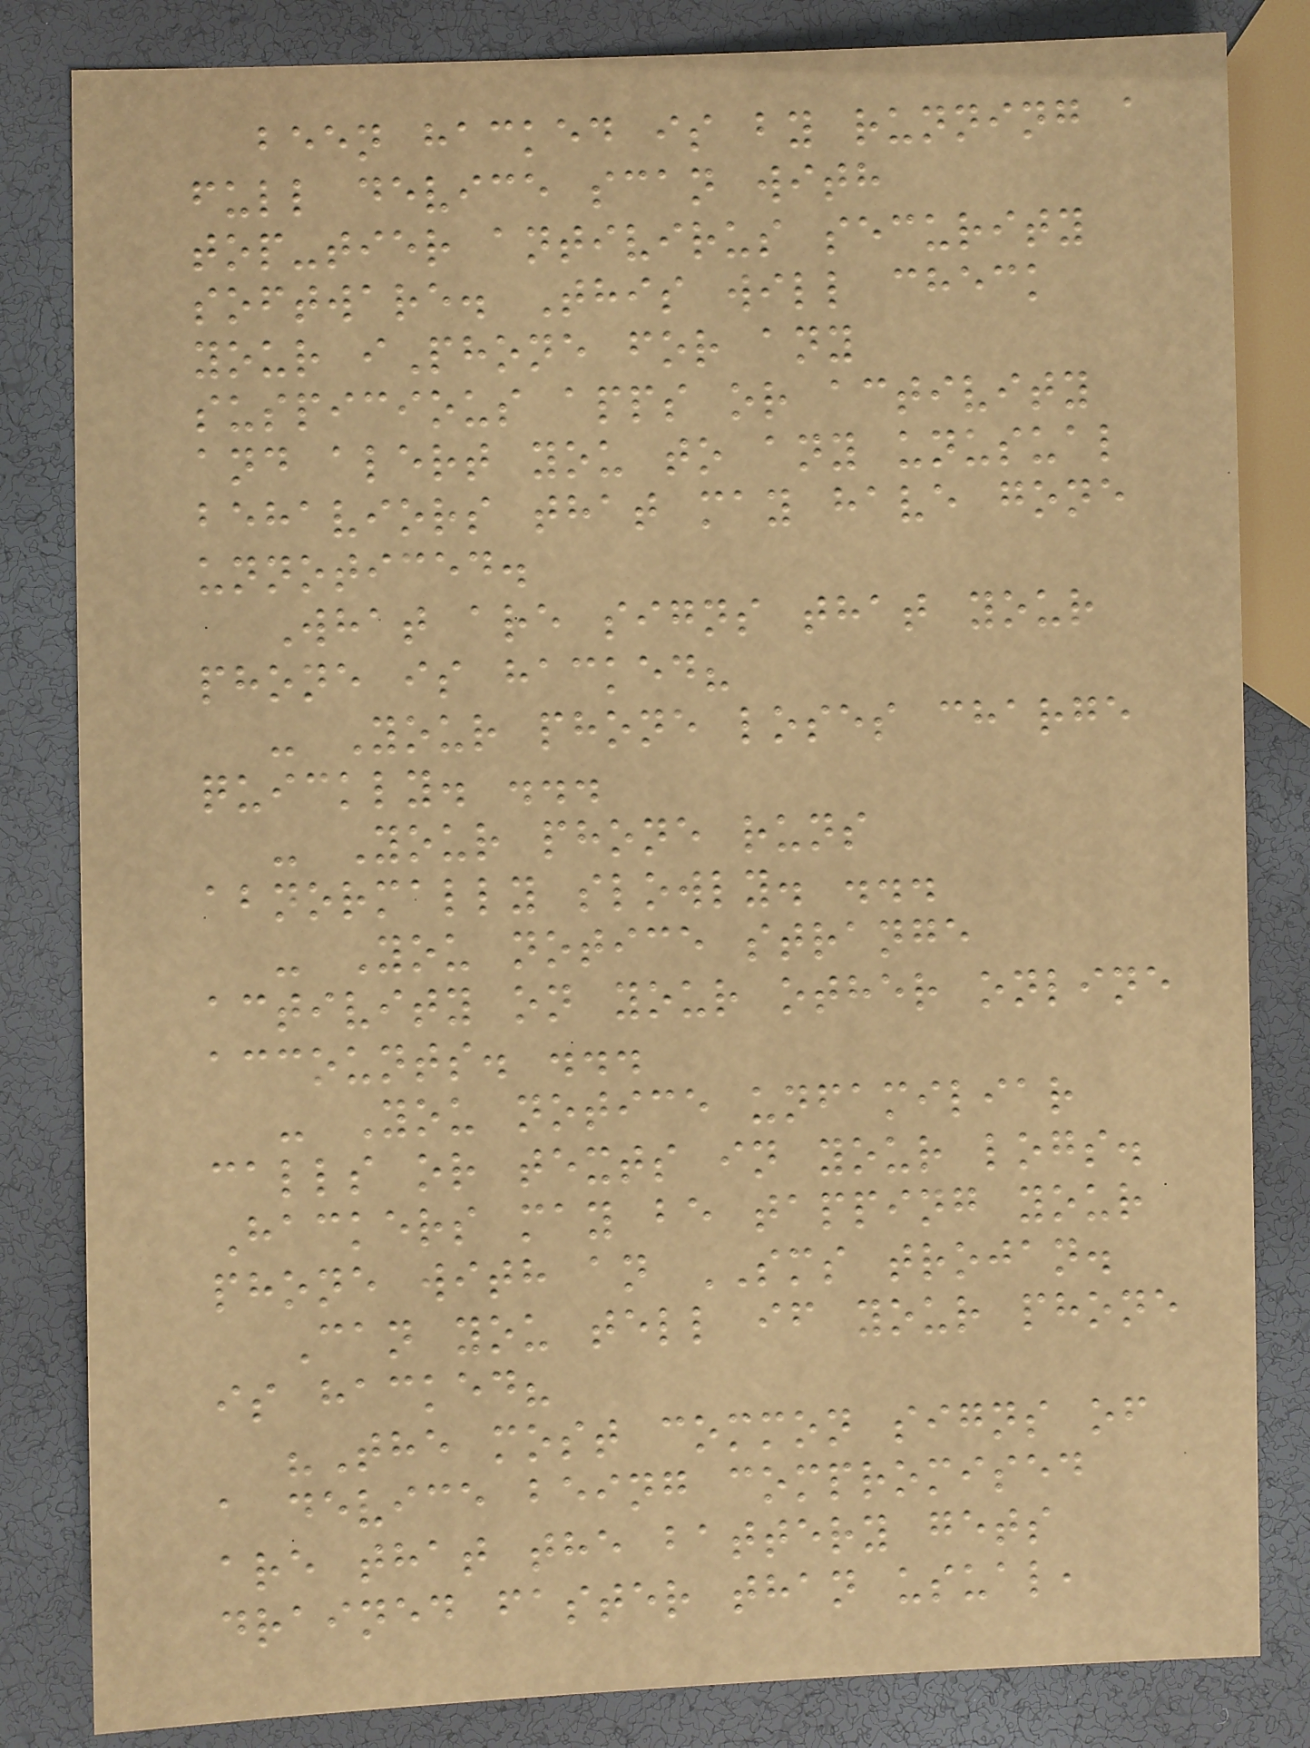been hacked is by running a
full device scan with
top-tier antivirus security
software. This will check
your iPhone for any
suspicious apps or activity
and alert you to any unusual
behaviors that may have gone
unnoticed.
What are signs that your
phone is hacked?
- Your phone loses charge
quickly. ...
- Your phone runs
abnormally slowly. ...
- You notice strange
activity on your other online
accounts. ...
- You notice unfamiliar
calls or texts in your logs.
Hackers may be tapping your
phone with an SMS trojan.
Can you tell if your phone
is hacked?
"The most common signs of
a device being compromised
are that the battery gets
drained faster than usual,
